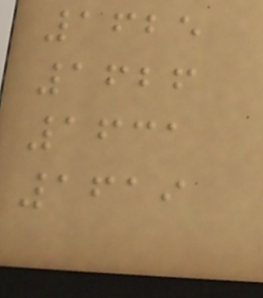1625
1626
1631
1619
